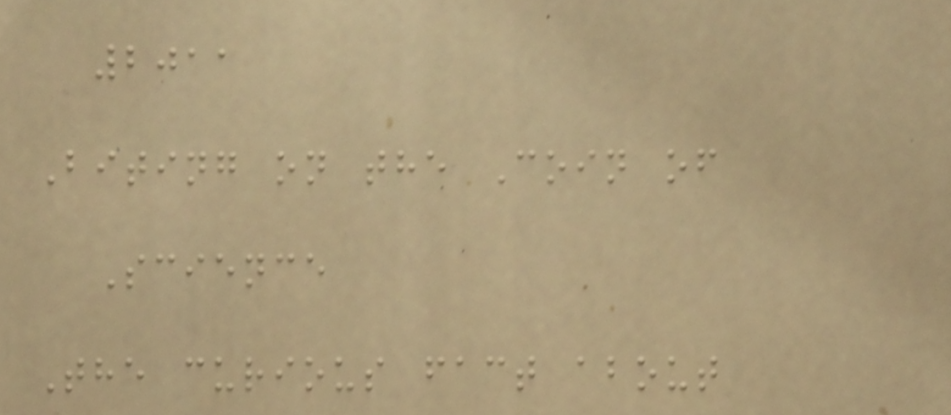2011
Biting on the Coin of
Science
The curious fact about
